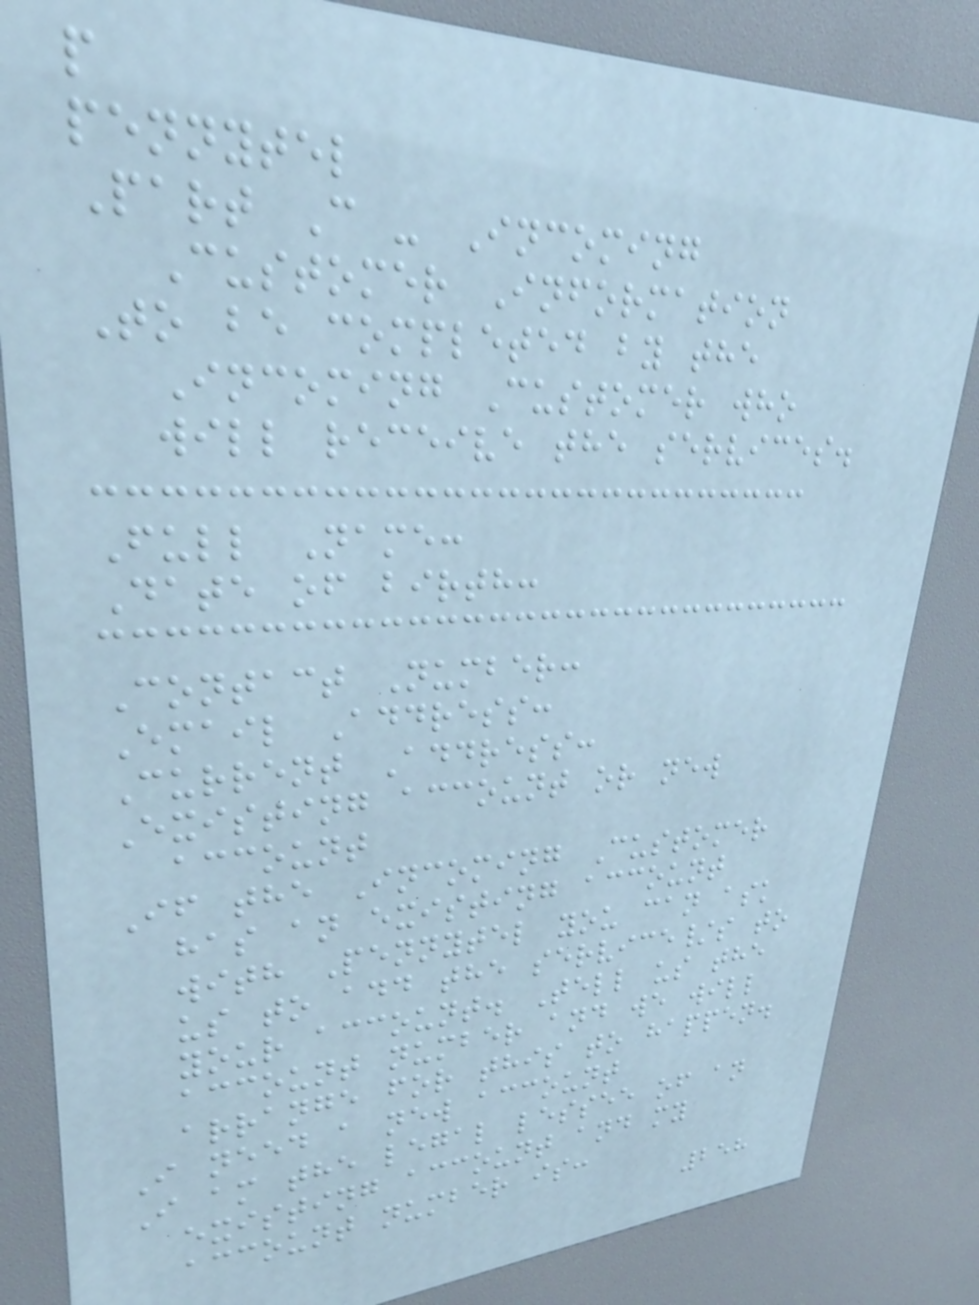p
pennytel
Part C - Incoming
Customer Information
To be completed by the
Incoming Customer who
will receive the services.
Full Name:
Date of birth:
Contact Number:
Email Address:
Current Address:
Existing account or new
account
If the Incoming Customer
has an existing account
with Pennytel you can ask
us to add the service/s to
your account. Tell us the
account number and we will
arrange for this to happen.
I need a new account
I am the legal lessee of an
existing account and my
account number is:
258
